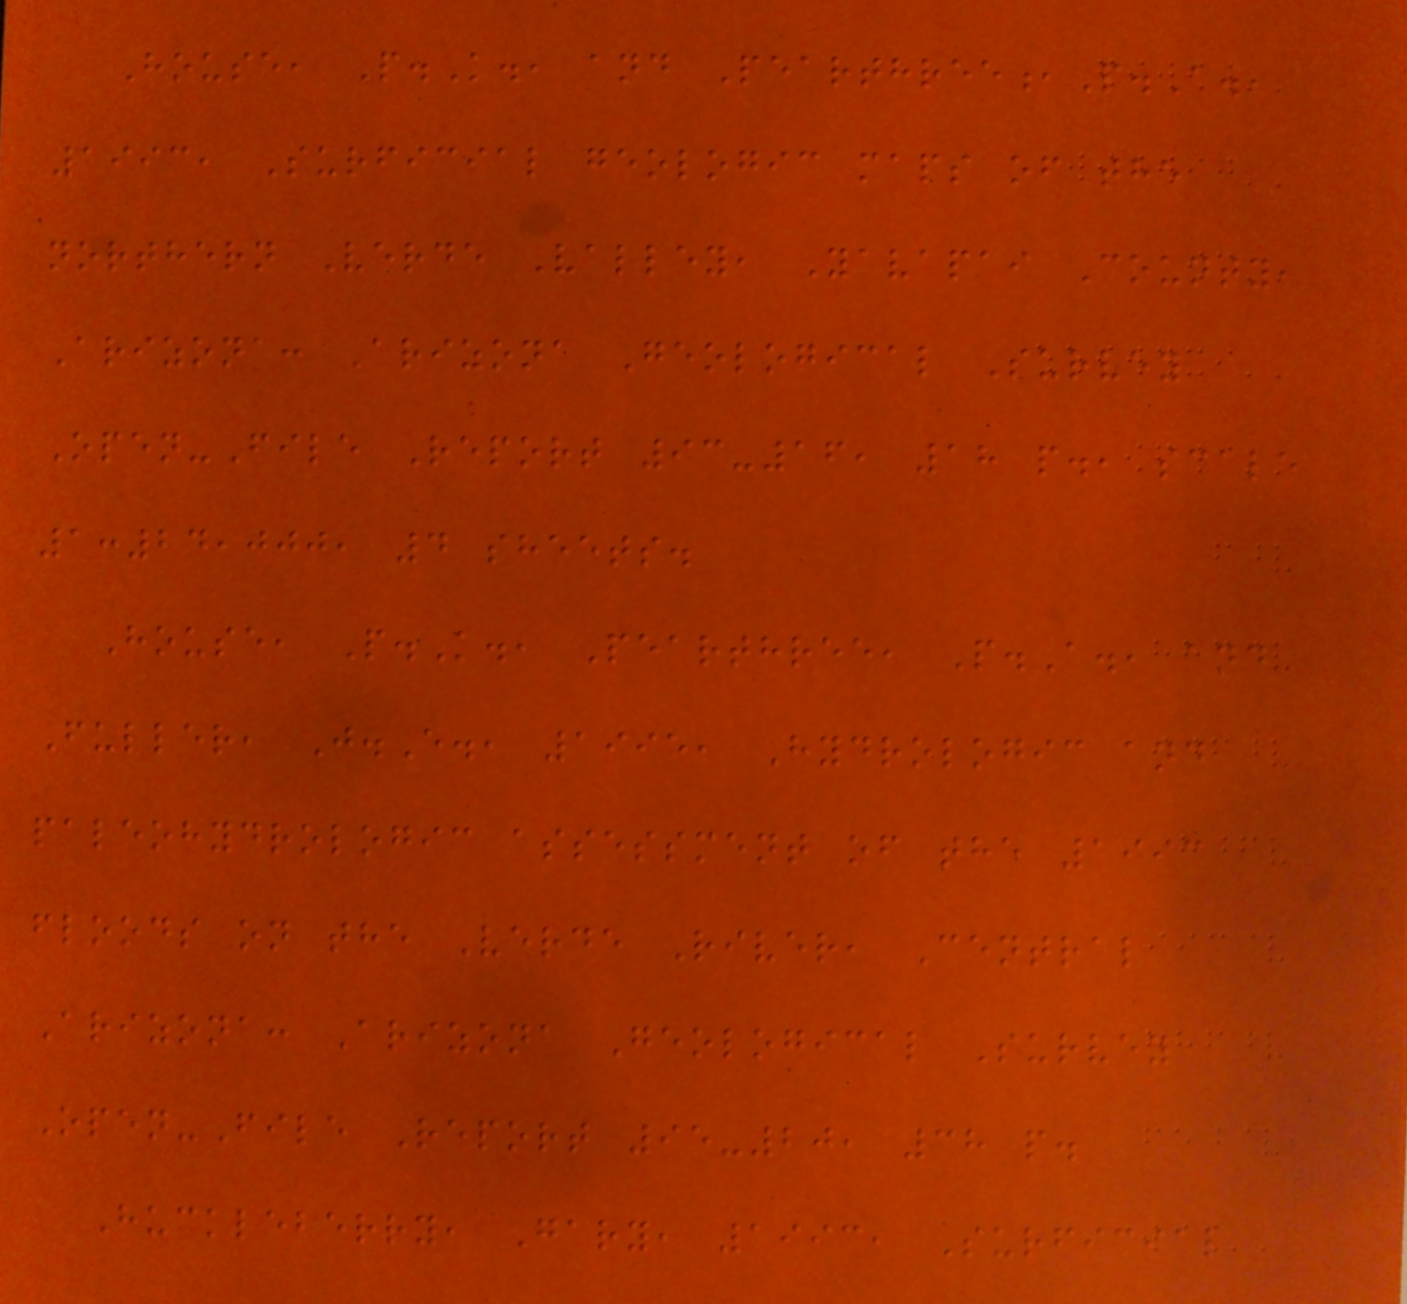House, P.K., and Pearthree,P.A.,
1993, Surficial geologic maps of the
northern Verde Valley, Yavapai County,
Arizona: Arizona Geological Survey
Open-File Report 93-16, 18 p., scale
1:24,000, 4 sheets.
House, P.K., Pearthree, P.A., and
Fuller, J.E., 1995, Hydrologic and
paleohydrologic assessment of the 1993
floods on the Verde River, Central
Arizona: Arizona Geological Survey
Open-File Report 95-20, 38 p.
Huckleberry, Gary, 1993, Surficial
